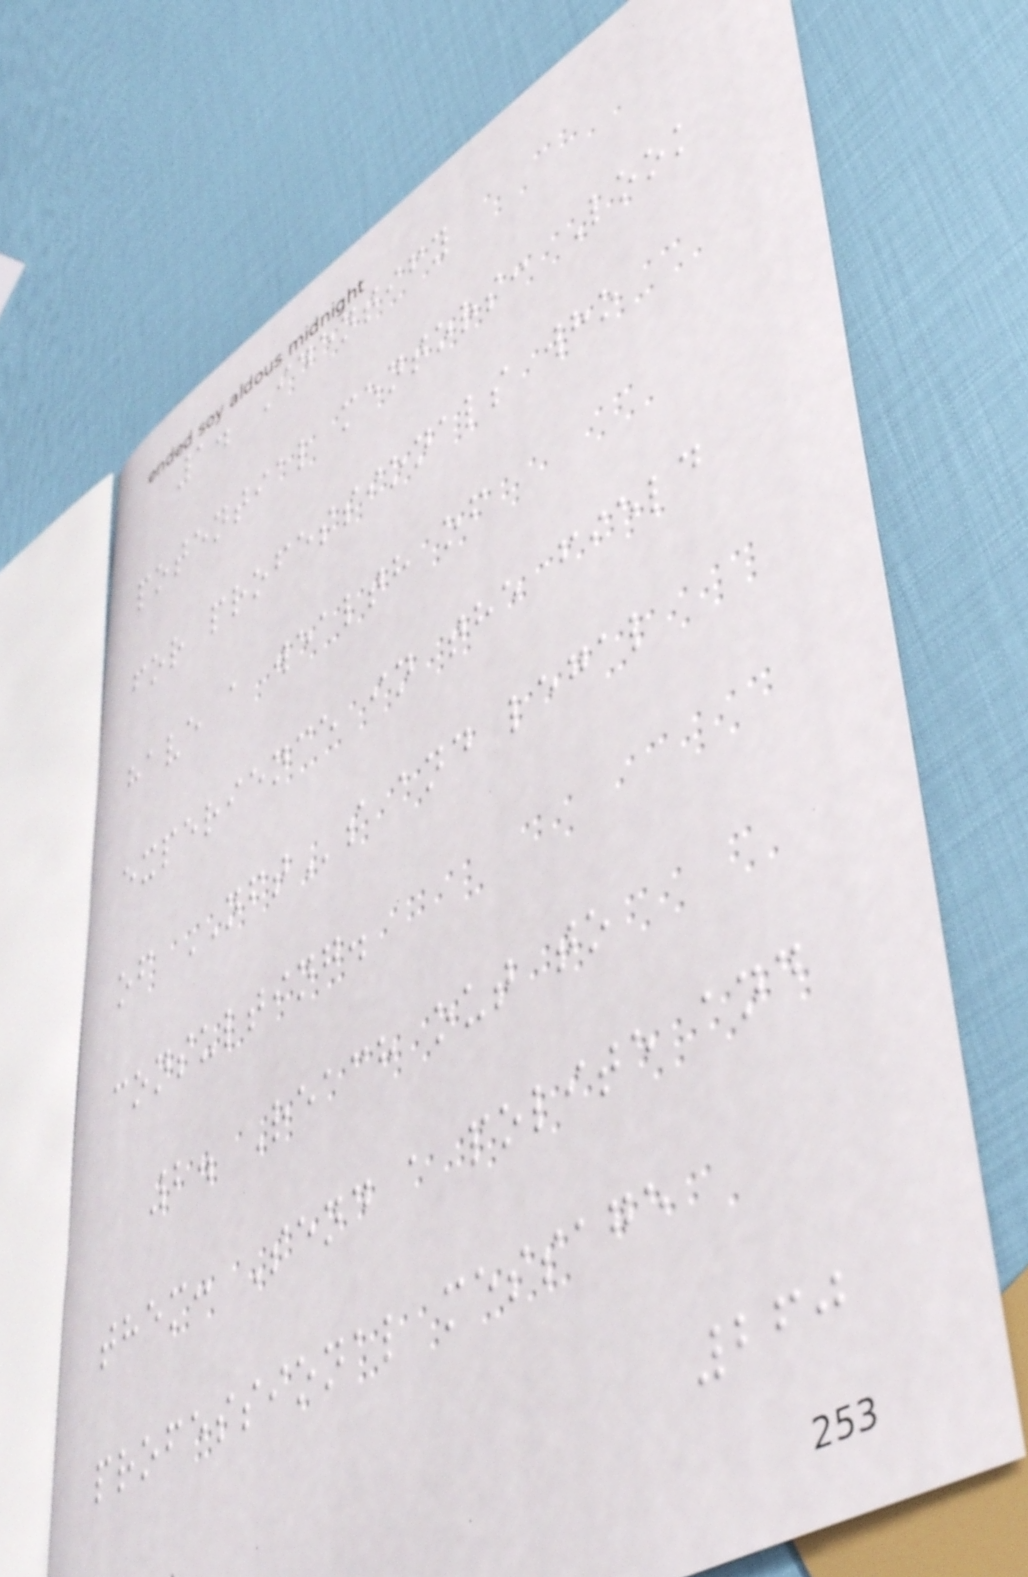1. Identify
potential mentors: Look
for professionals who
have a wealth of
experience in the field
of NFTs and legal
consulting.
2. Reach out to
them: Send a polite and
professional message
260
